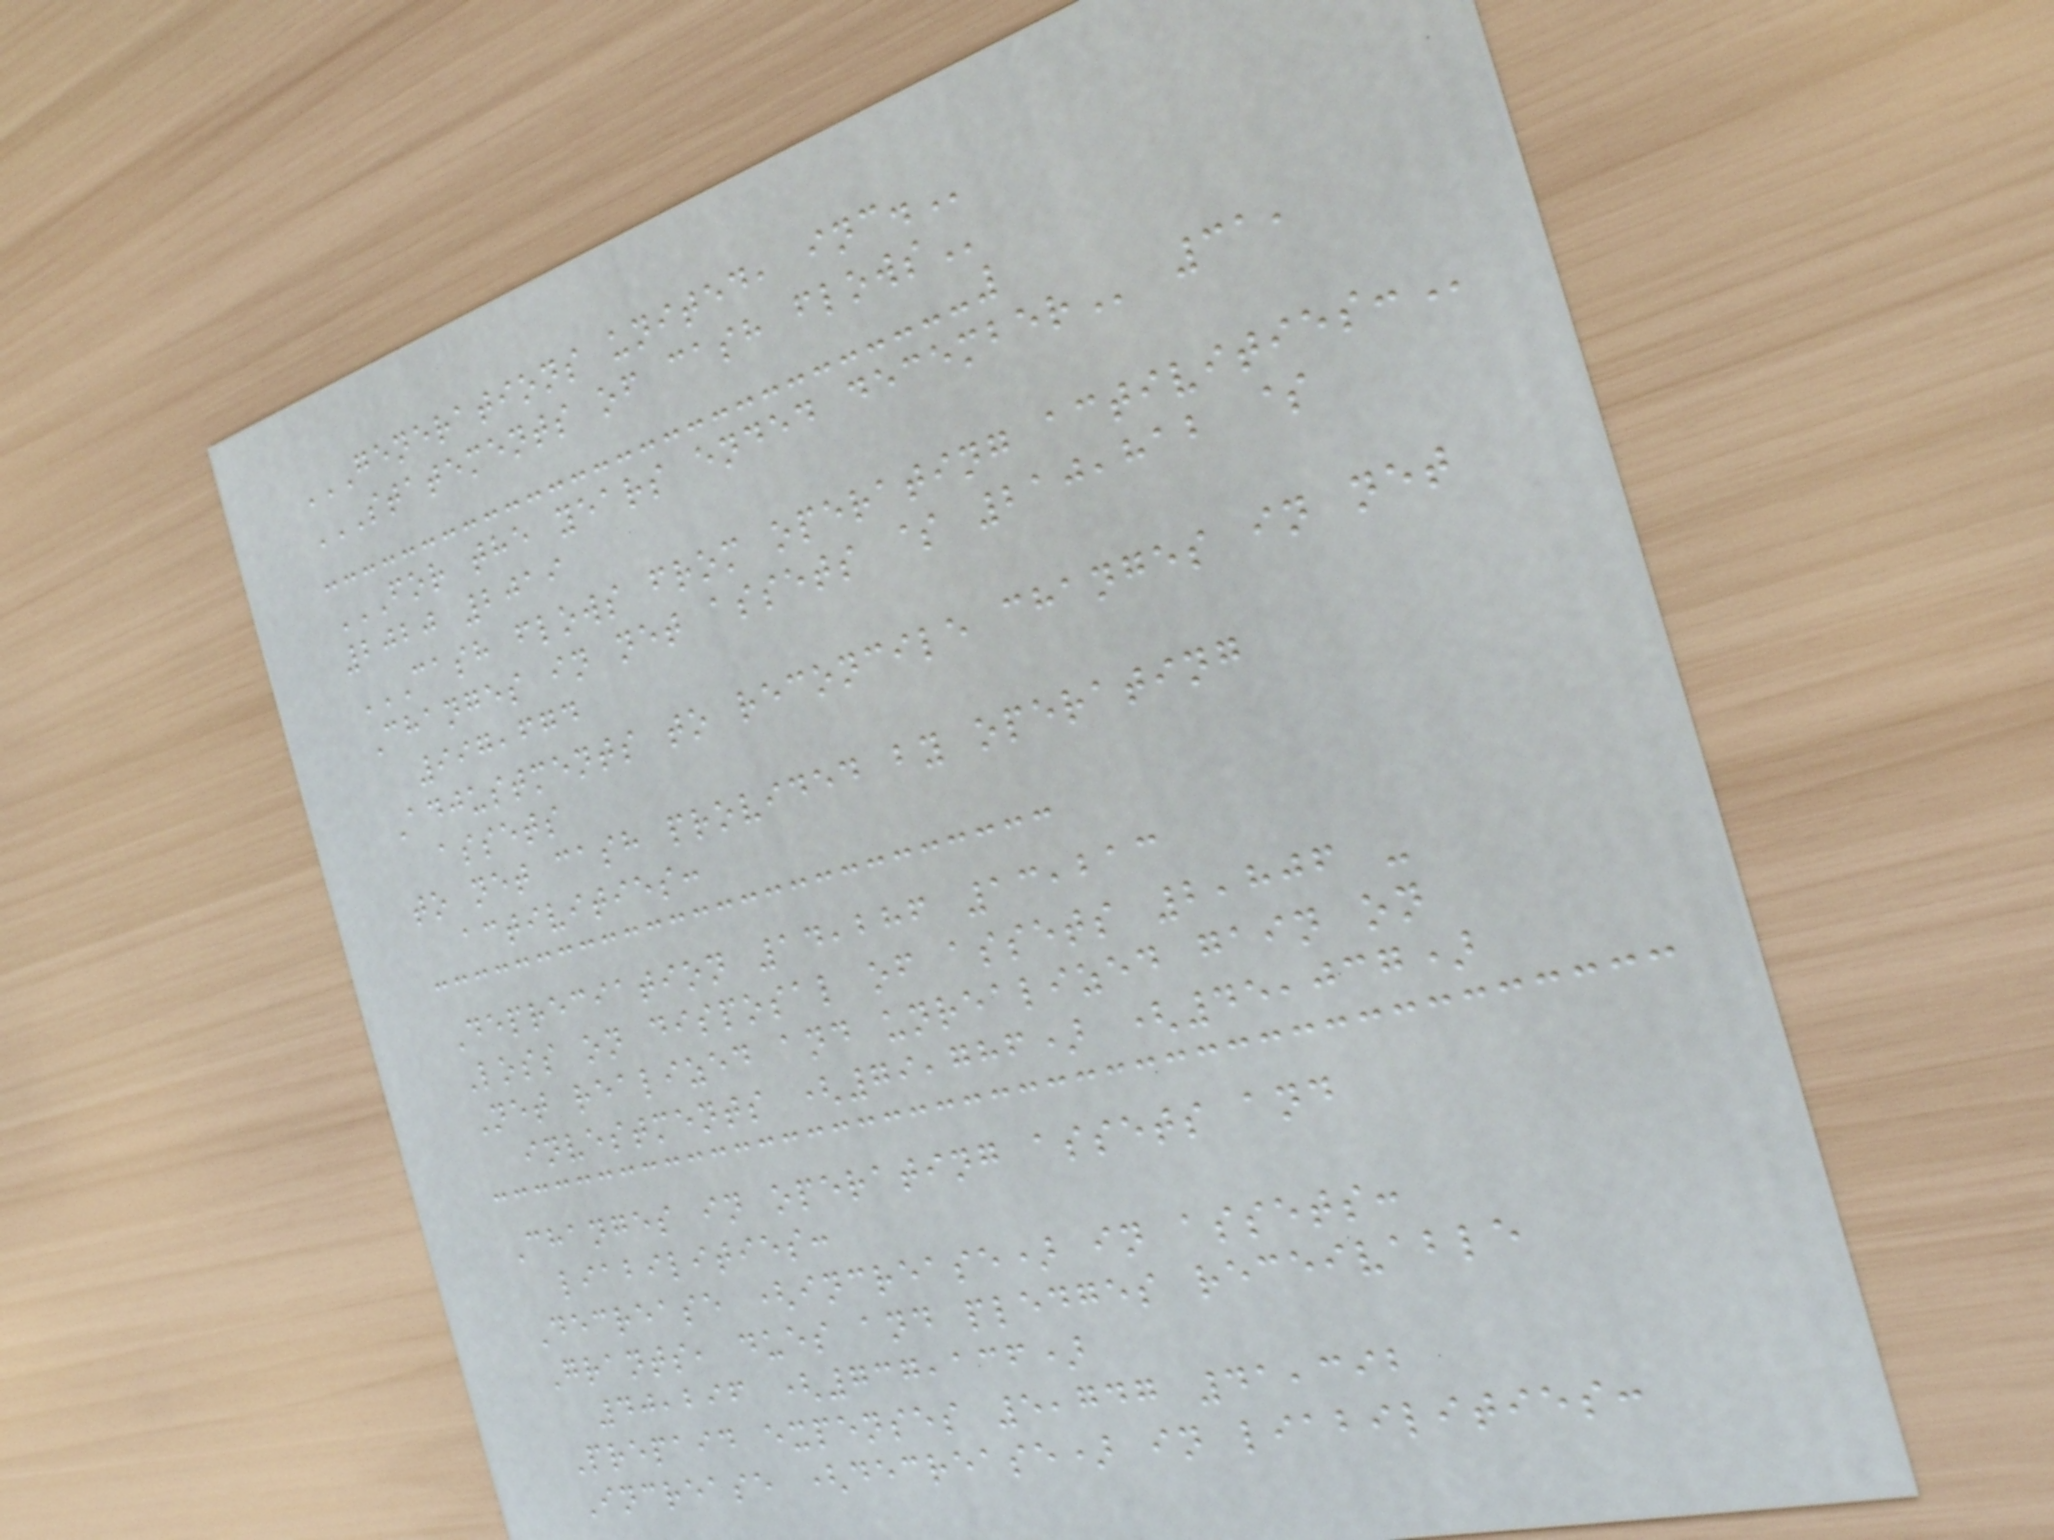GENERATIONS UNITED, INC.
STATEMENTS OF CASH FLOWS
FOR THE YEARS ENDED DECEMBER 31,
2020 2019
CASH FLOWS FROM OPERATING ACTIVITIES:
Changes in net assets $ 210,812 $
997,674
Adjustments to reconcile changes in net
assets
to net cash provided by operating
activities:
Depreciation 14,286 13,213
Loss on disposal of assets 2,806 -
Net realized and unrealized gain on
investments (79,786) (45,037)
Changes in operating assets and
liabilities:
Decrease (increase) in assets:
Grants, dues and pledges receivable
40,296 (737,136)
Prepaid expenses 5,747 41,392
Increase (decrease) in liabilities:
